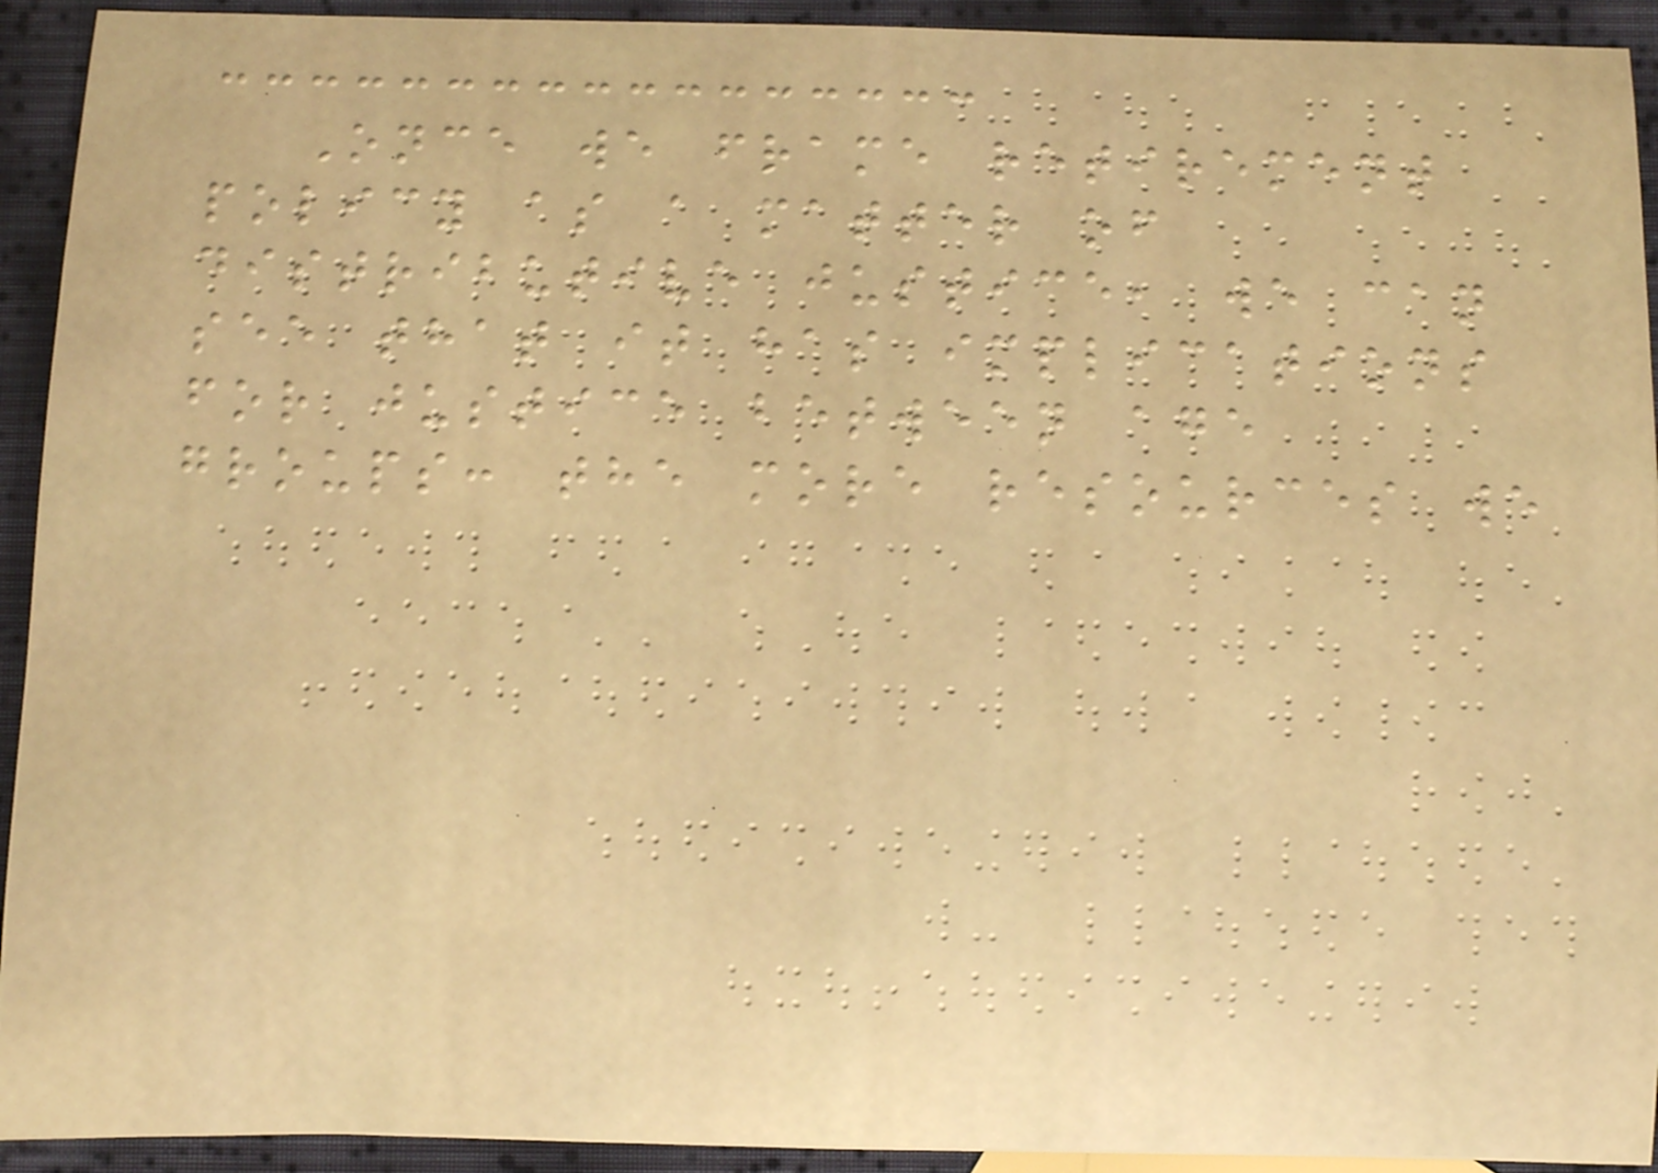Once we frame retirement
policy as a matter of
distributive justice, we can
see that it has implications
for justice between age
groups: the more resources we
